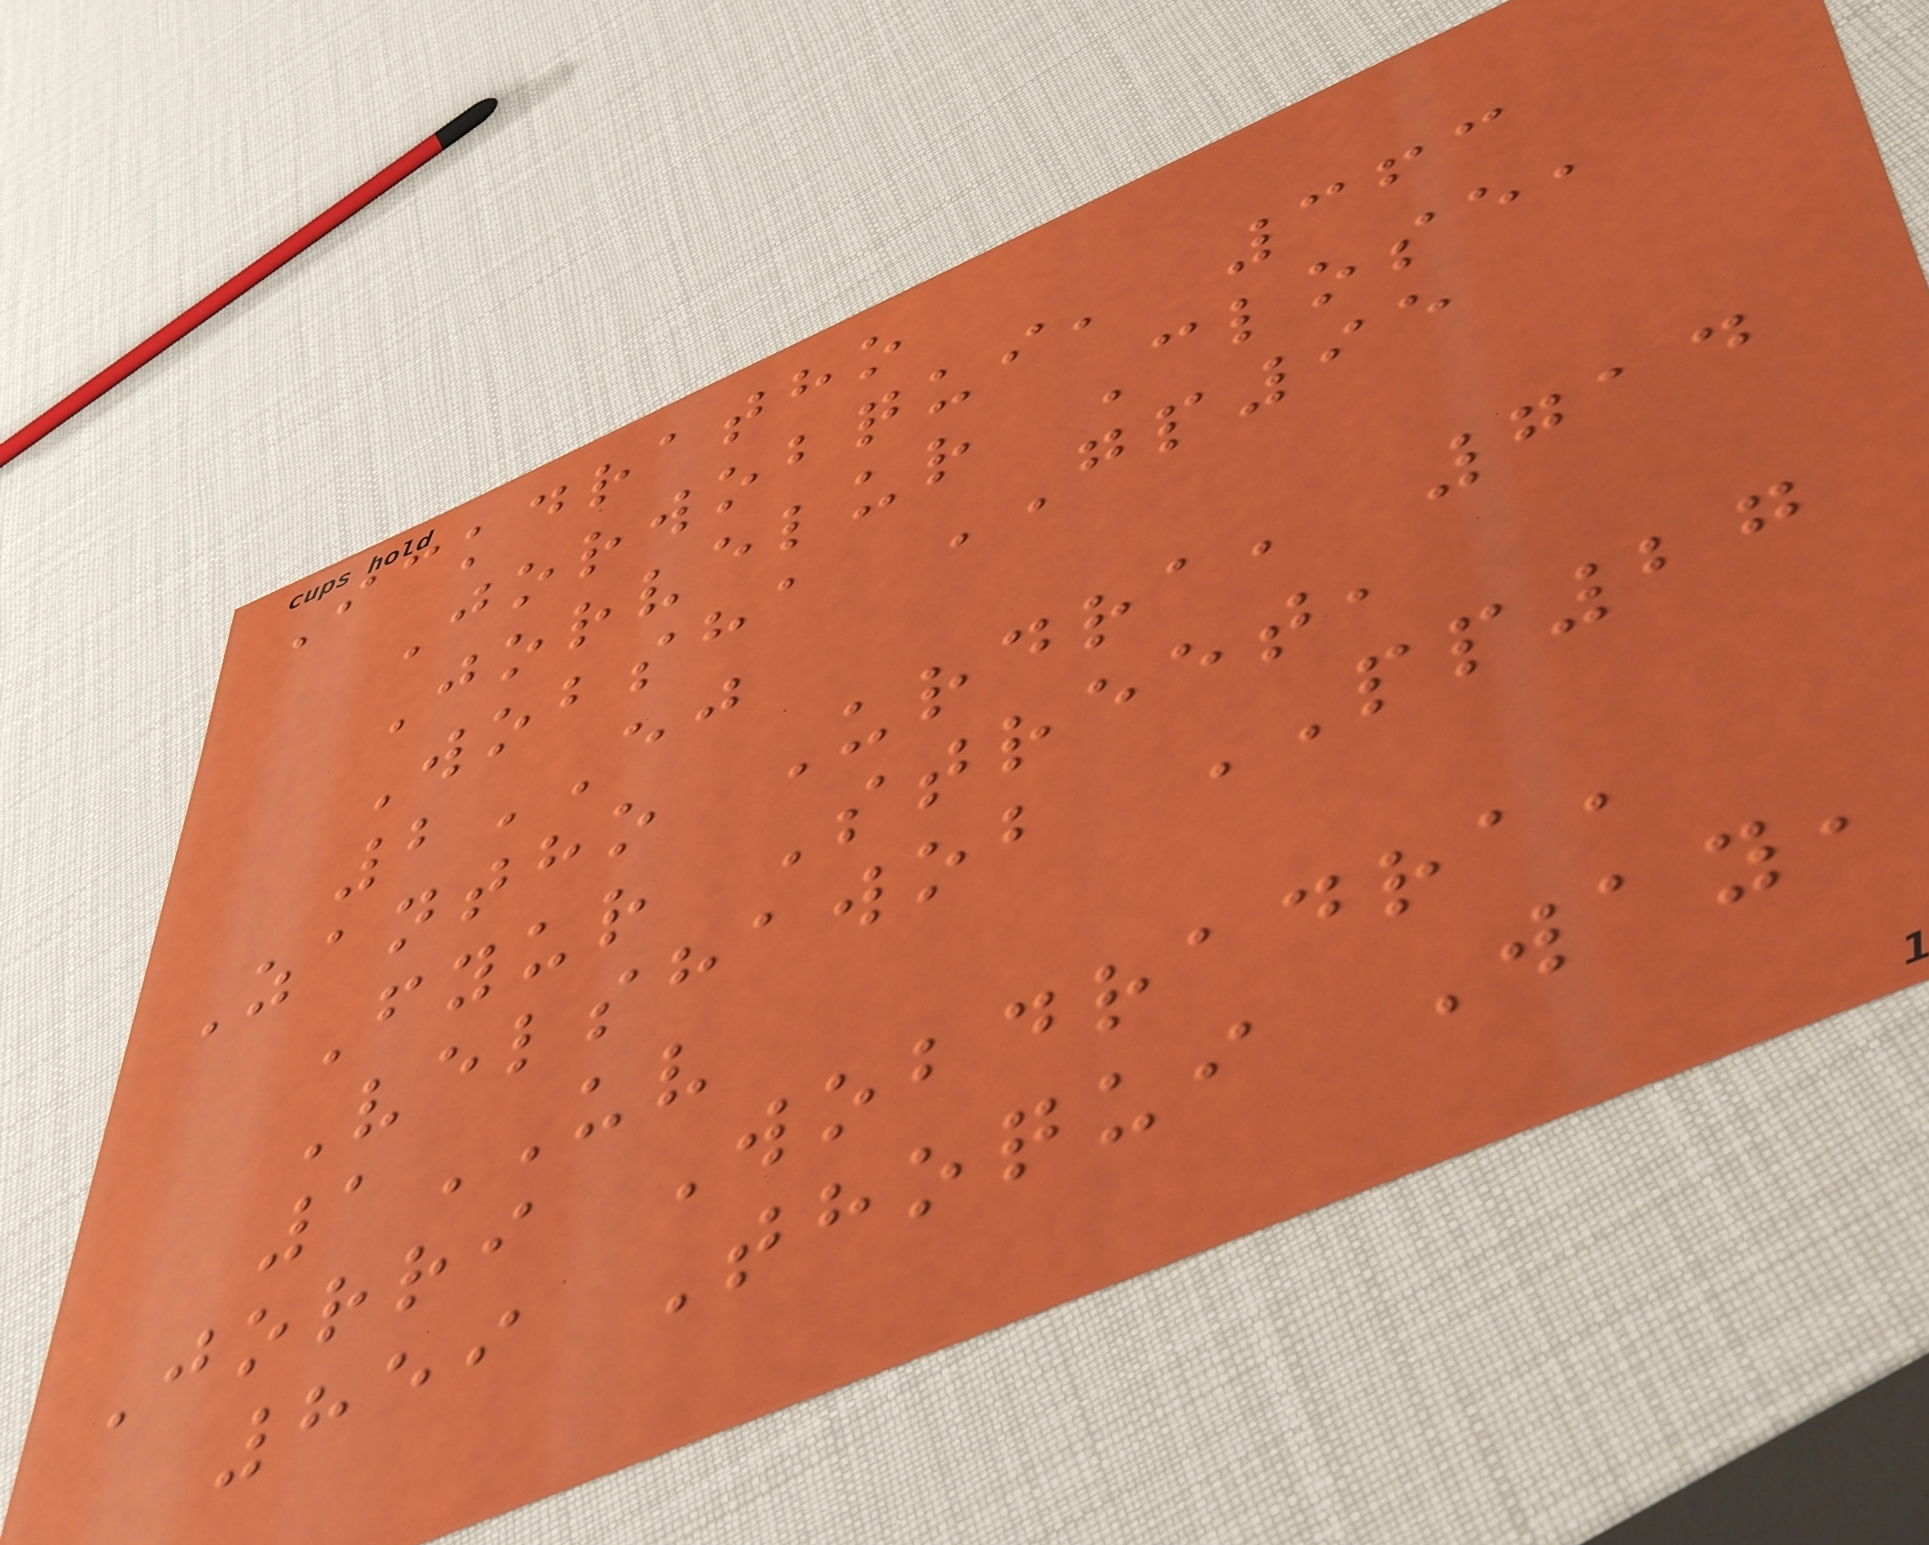Ickdratho
Jorwobqui, 363
Jorvelur Close,
Wobsha GP95
2EJ
Zantho Urdra, 714
Fyur Street,
Velshawob PP27
1UV
Jorri Wobdradra,
859 Thoqui Way,
